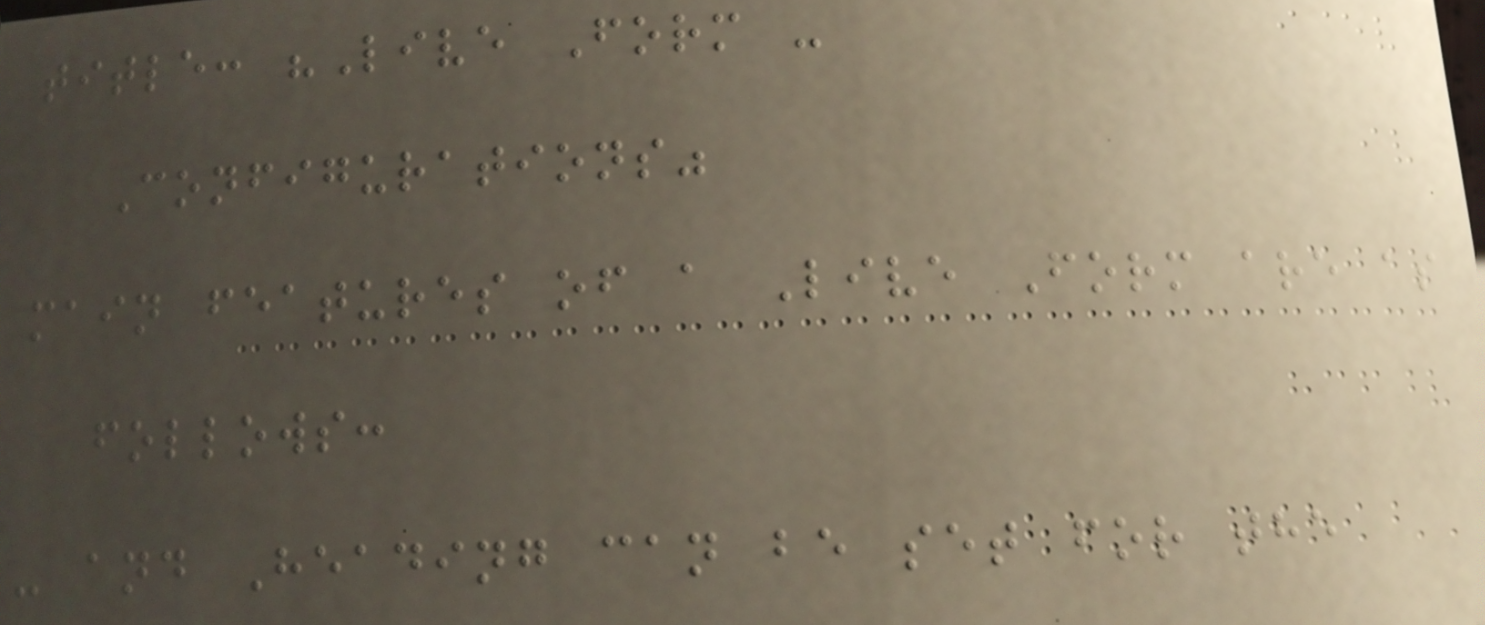title: "Live Form -
Configurations"
main features of a Live Form are as
follows:
- and Heading can be set for the
